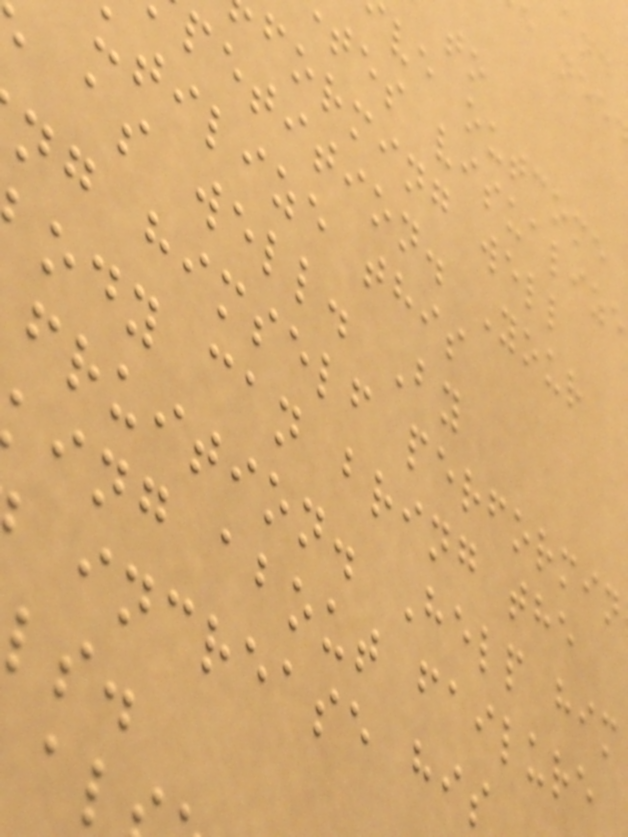ve outcome
tes visualize
forming well
petition. Your
utilize this
as well. By
ng himself performin
ody can bring the
fruition. Help him
ing about failure
increase his
